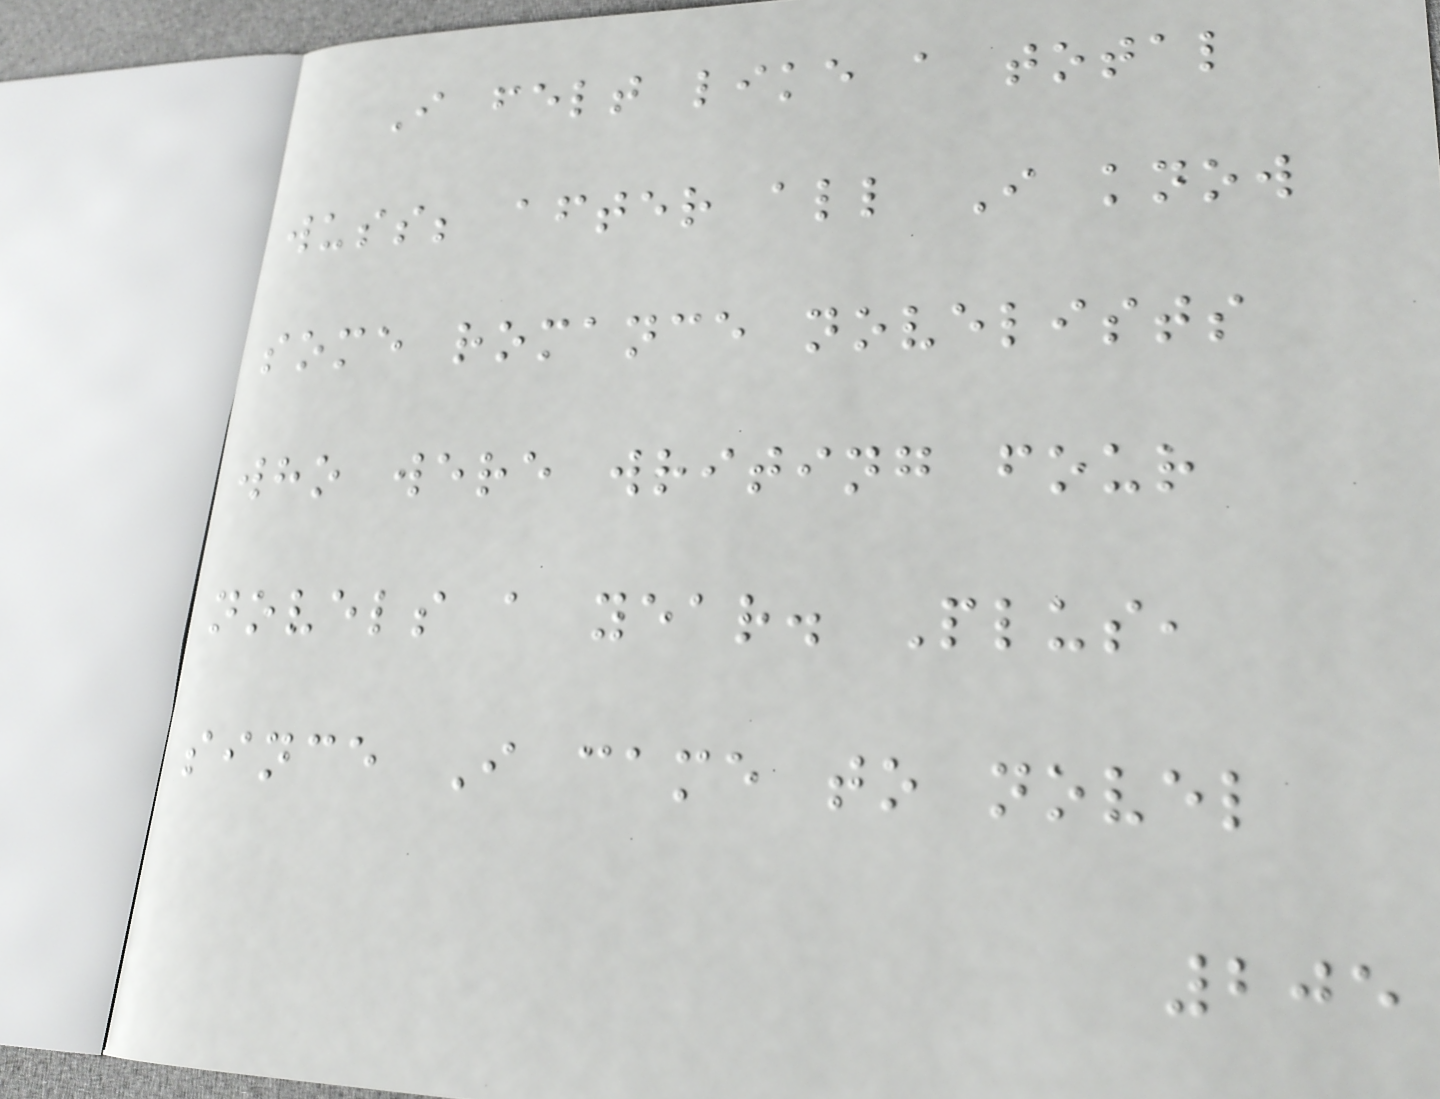I felt like a total
wuss; after all I know
some romance novelists
who were writing four
novels a year. Plus,
since I came to novel
205
